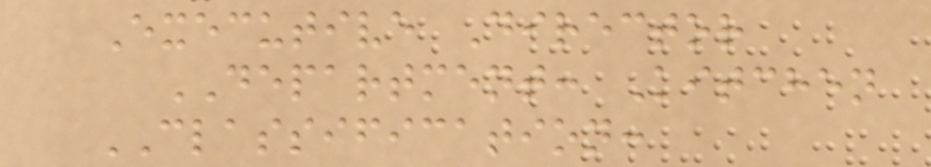Executive Director
DEPARTMENT: Kitchen
CLASSIFICATION:
